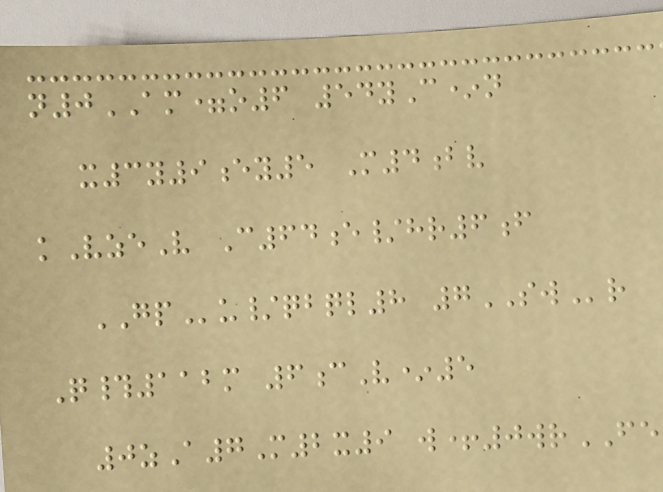n0AM=o6 54yC*n
x3y9ey5 M4bv
kVzeV C64e/hr6f
GPu/qbql8 7SWr
Q#112m 6cV*5
0zA7M2x9 w+0wrFE
